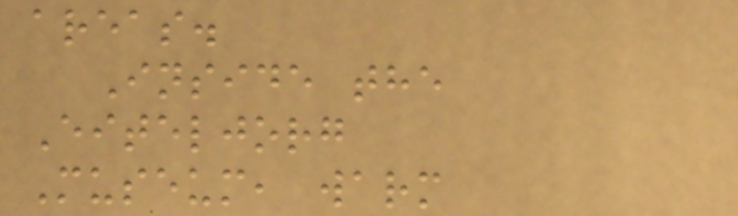areas.
Inside the
Eiteljorg
Museum, warm
